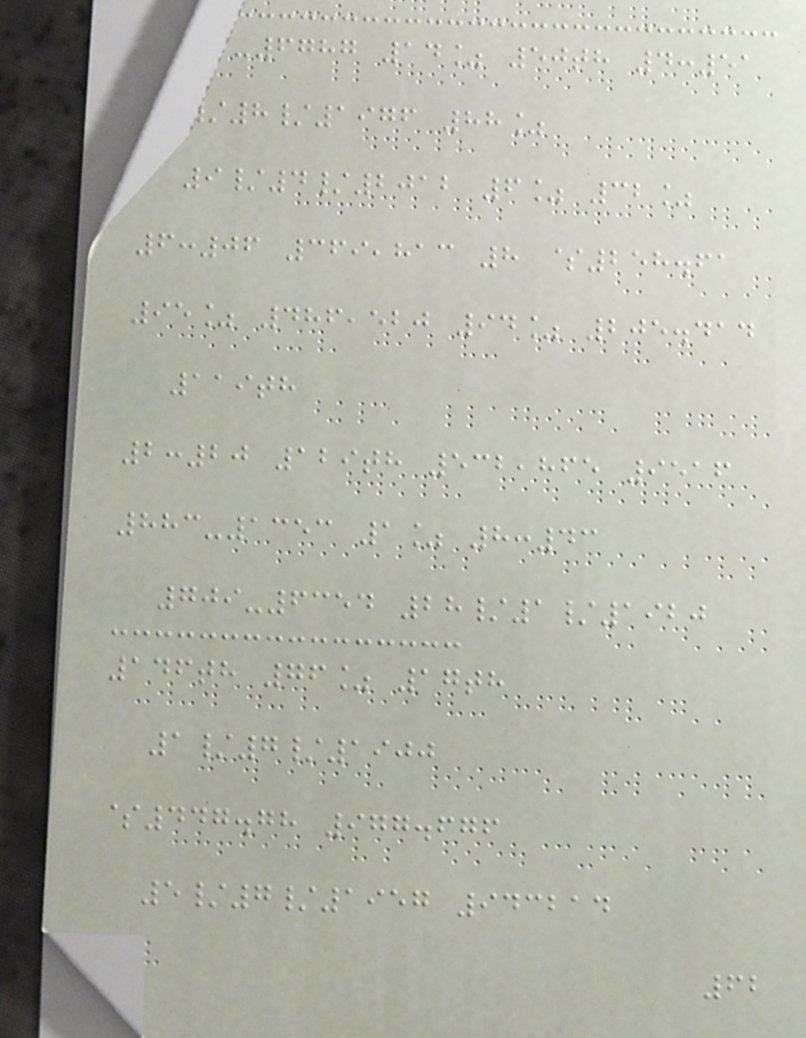201-6787 14% 50th 4:51
1/8/1976 88%
9/4/2012 6% 32%
6:06 369,813 8 $258.61
95% 486,520 94% 205.414
119th
2:20 129th 532,865 9516
883-1353 1% 8:43
709-6354 28/1/1920
146th 76% 17th
1/7/1900
$447.78 977.676
5/7/1957 943214
62
